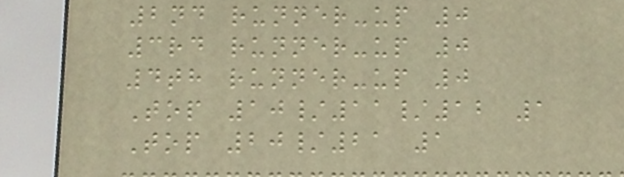2nd runner-up 0
3rd runner-up 0
4th runner-up 0
Top 10/11/12 1
Top 20/21 1
